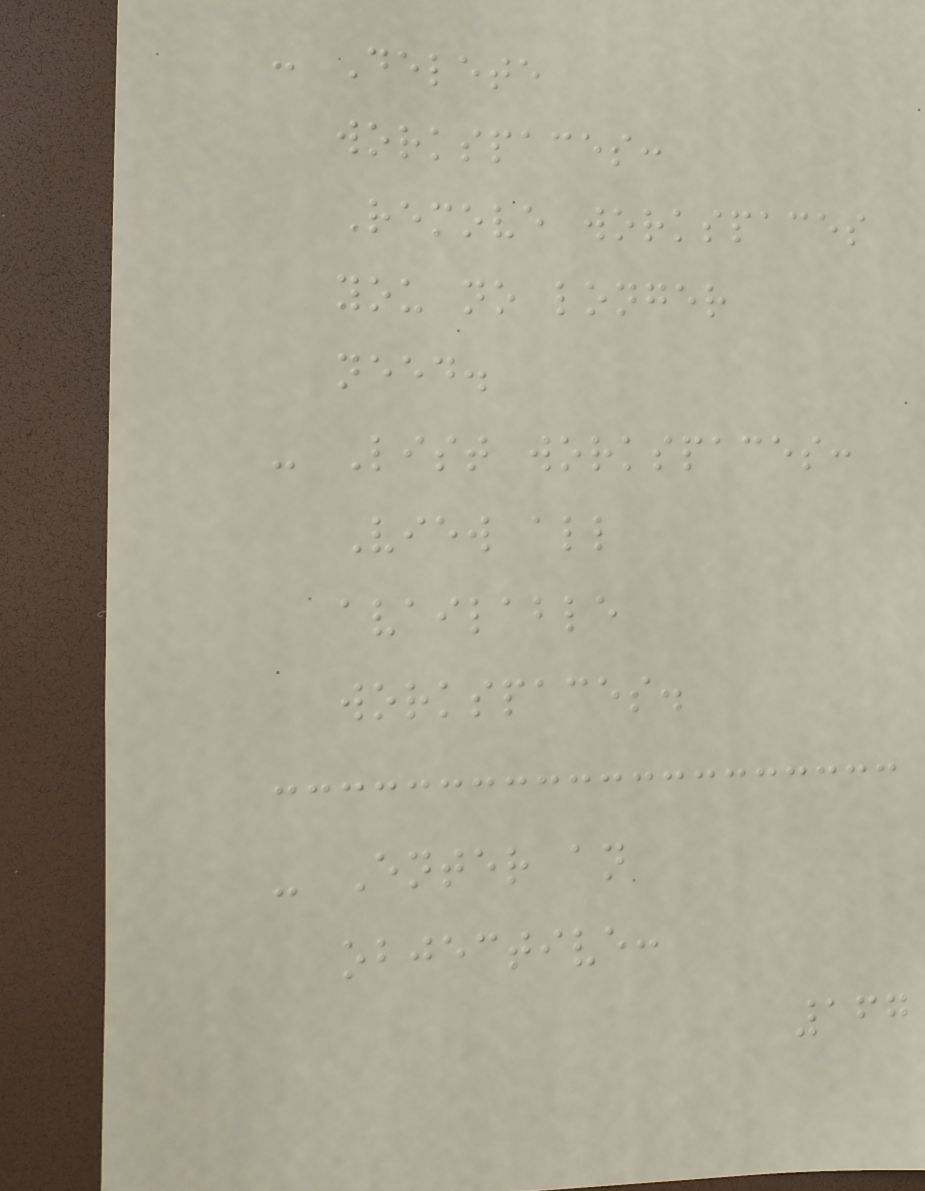- Delete
workspaces:
Remove workspaces
you no longer
need.
- List workspaces:
View all
available
workspaces.
- Enter an
objective:
167
